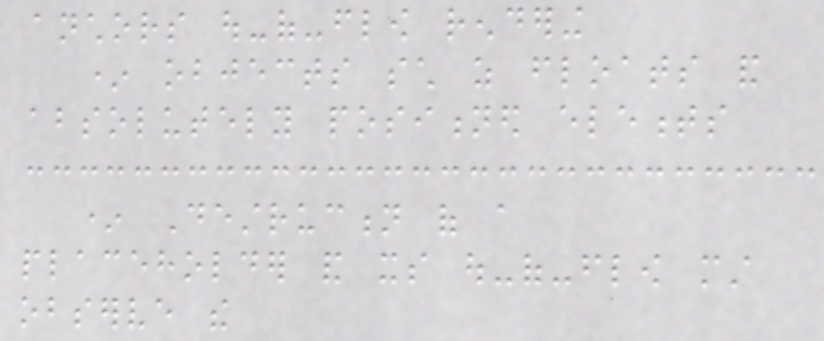anchors out-of-flow rendering
* objects such as floats and
absolutely positioned elements
* Destruction of a
placeholder and its out-of-flow must
observe the
